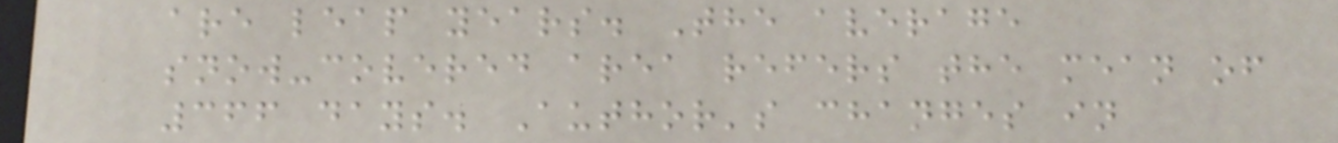are leap years. The average
snow-covered area refers the mean of
366 days. Author's changes in
